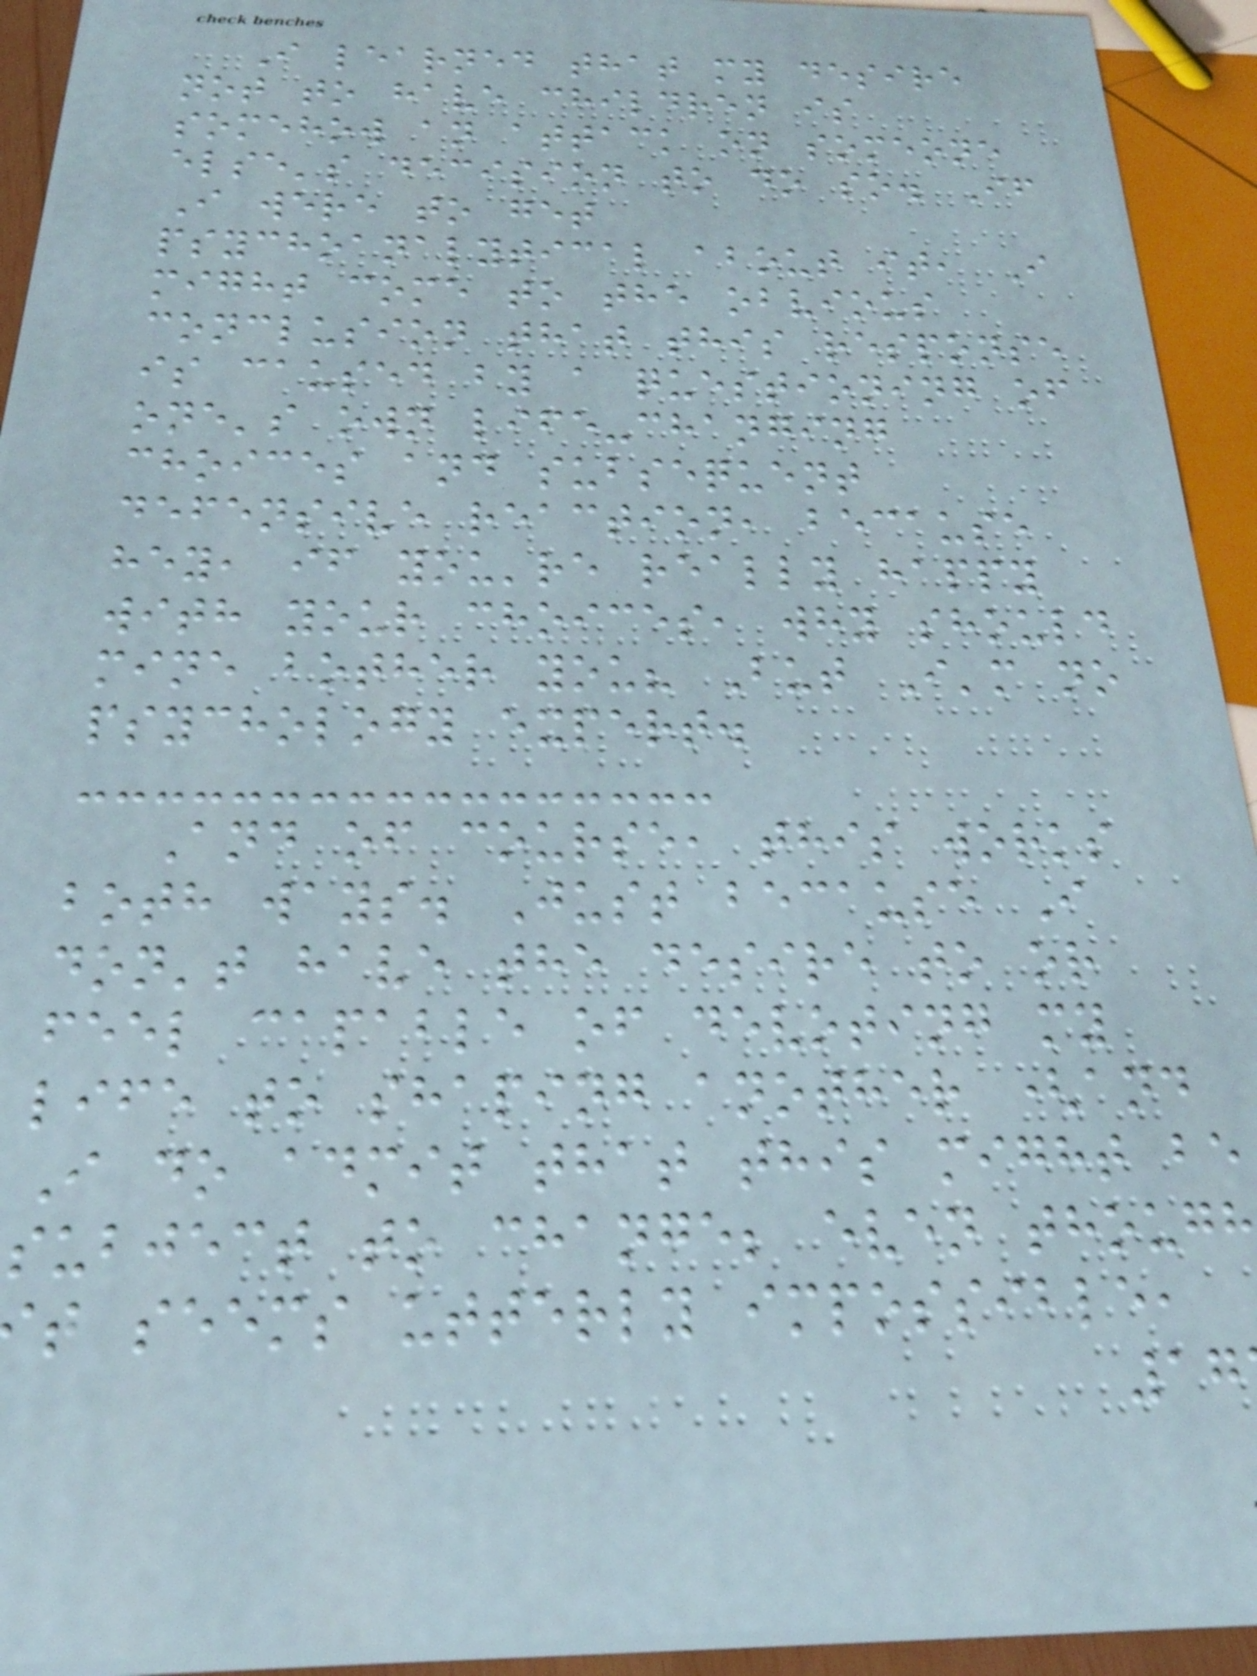I learned that my desire
not to have children is
somehow an attack on someone
else's decision to do so. If
I were to get
psychoanalytical about it, I
might come to the obvious
conclusion that this response
is caused by a questioning of
one's own life-changing
choices and subsequent
defensive reaction, because
hey, if you're really happy
with your choices, why should
mine bother you? But I'm no
psychology expert.
And of course, this works
both ways. Just because I
don't have the desire to or
feel capable of devoting my
life to shaping another (and
I do admit that this might be
subject to change; even though
t seems utterly impossible,
